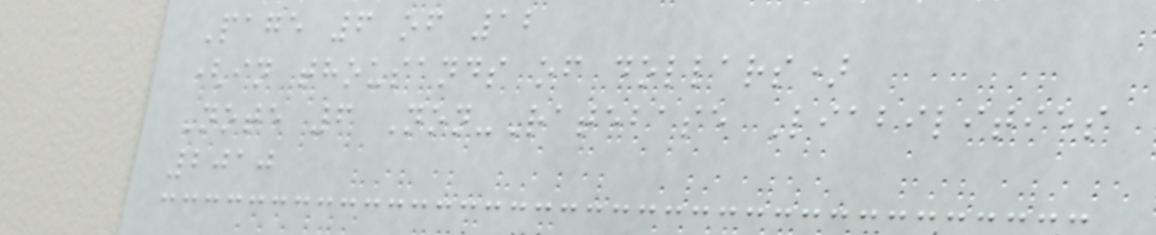Page 6 of 12
(in thousands of dollars)
Note 6 Non-Ratebase Liabilities
2010
